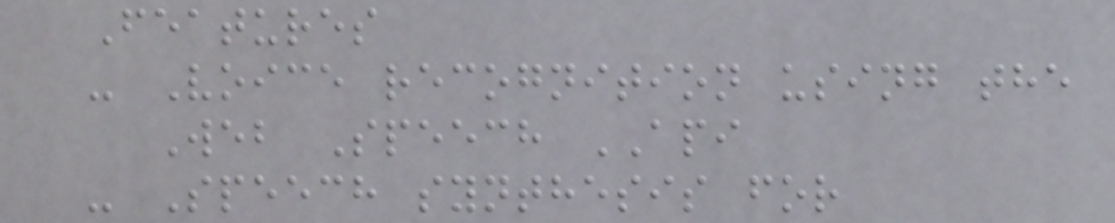Features
- Voice recognition using the
Web Speech API
- Speech synthesis for
